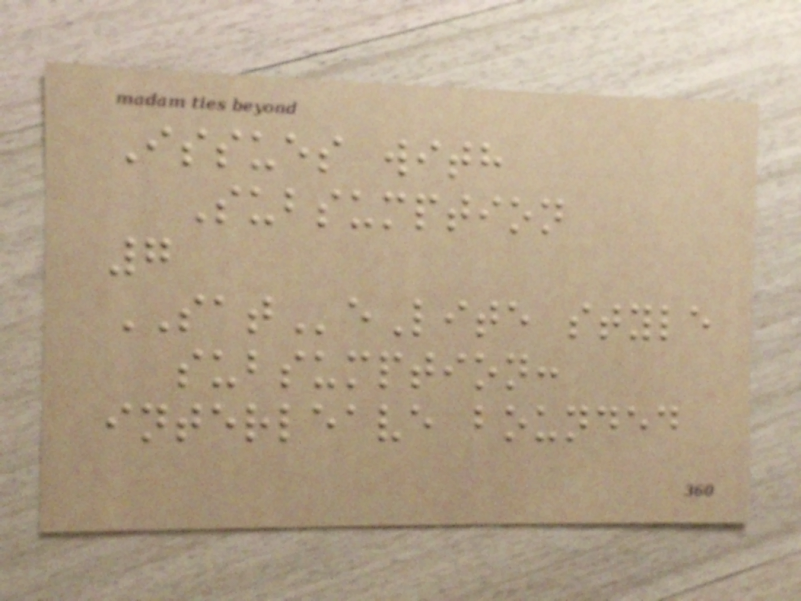Issues with
Subsumption
7
SATeLite style
subsumption:
interleave bounded
